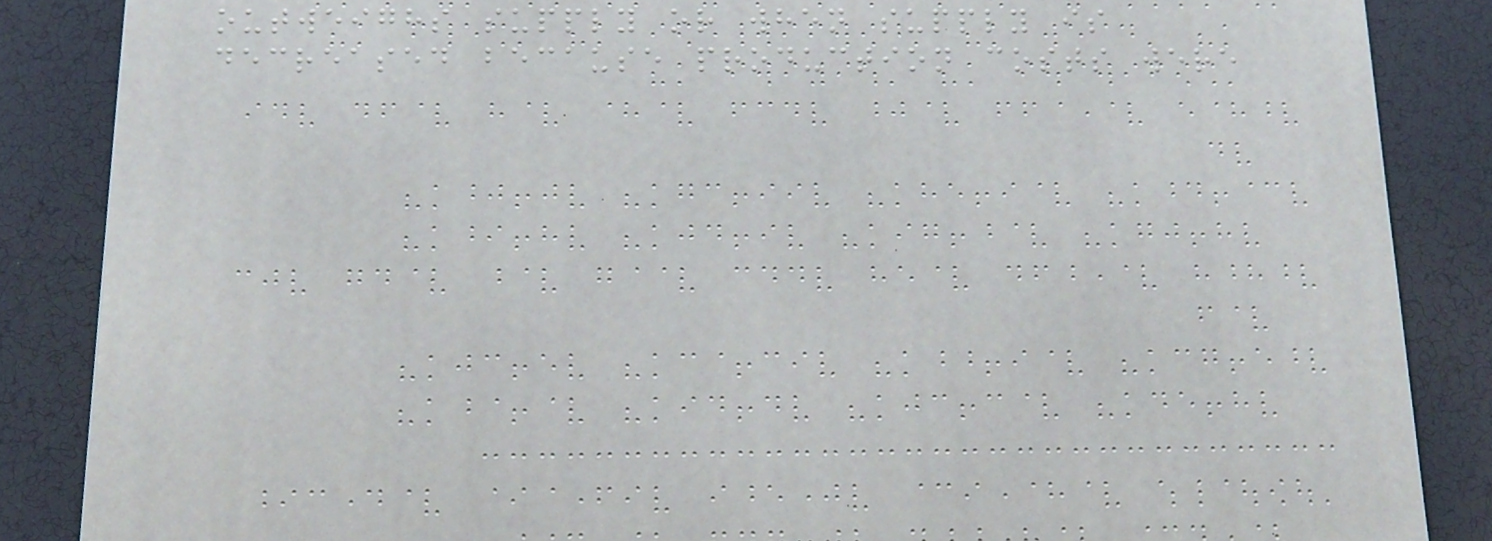outweighs supply or when supply is
decreased because production costs were
